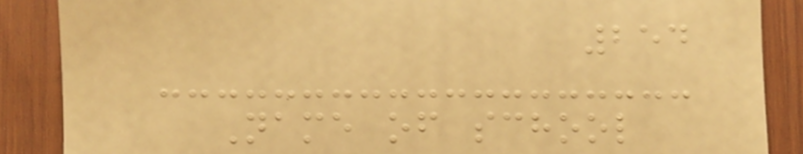254
Name of school
